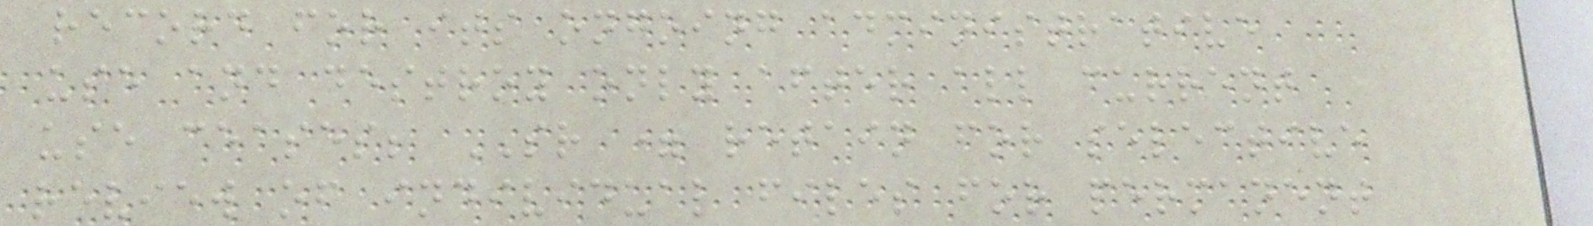record for its ongoing administrative
use and destroy only after all current
use ceases; SR = retain for selective
review of individual files for permanent
